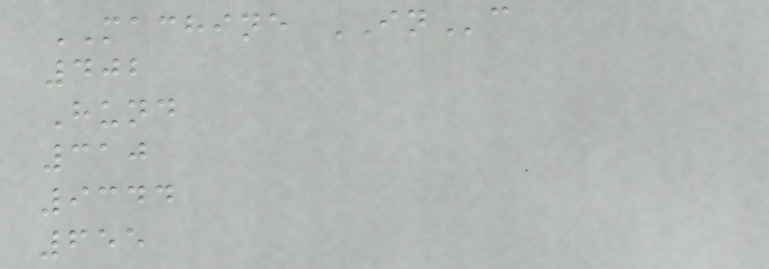MACHINE INc
402
Hund
310
9344
655
